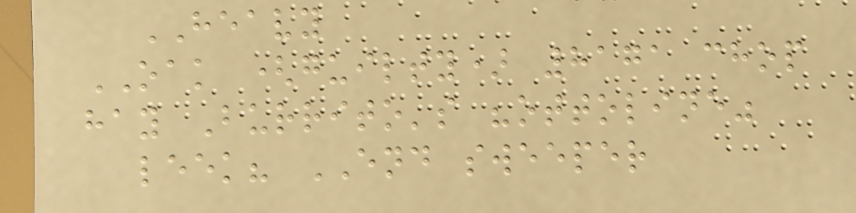HEAVY
OAK (guilty) 8171 chop
hay Burrito's "ottoline"
leek? END sweeper
